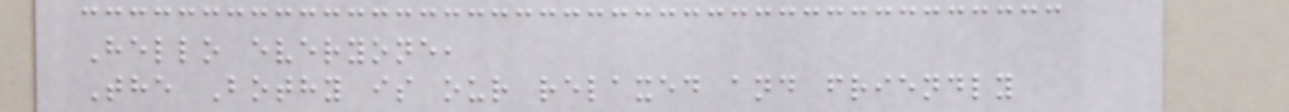Hello everyone,
The Bothy is our relaxed and friendly
